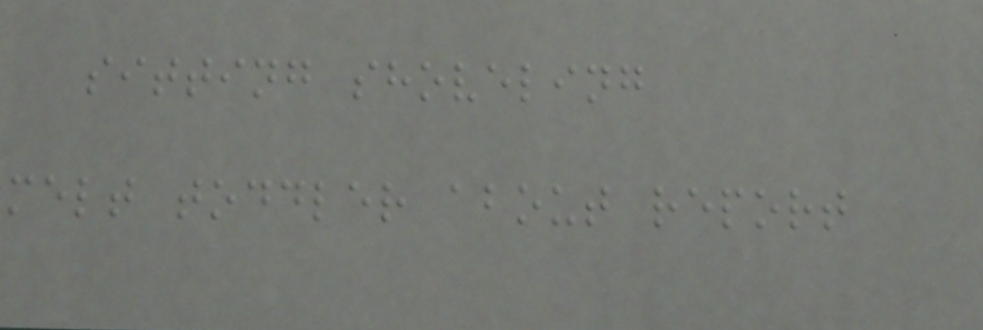sitting shoveling
melt toddler about report
